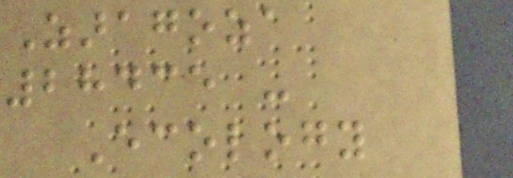Zaragoza
28435 -
Ecology
